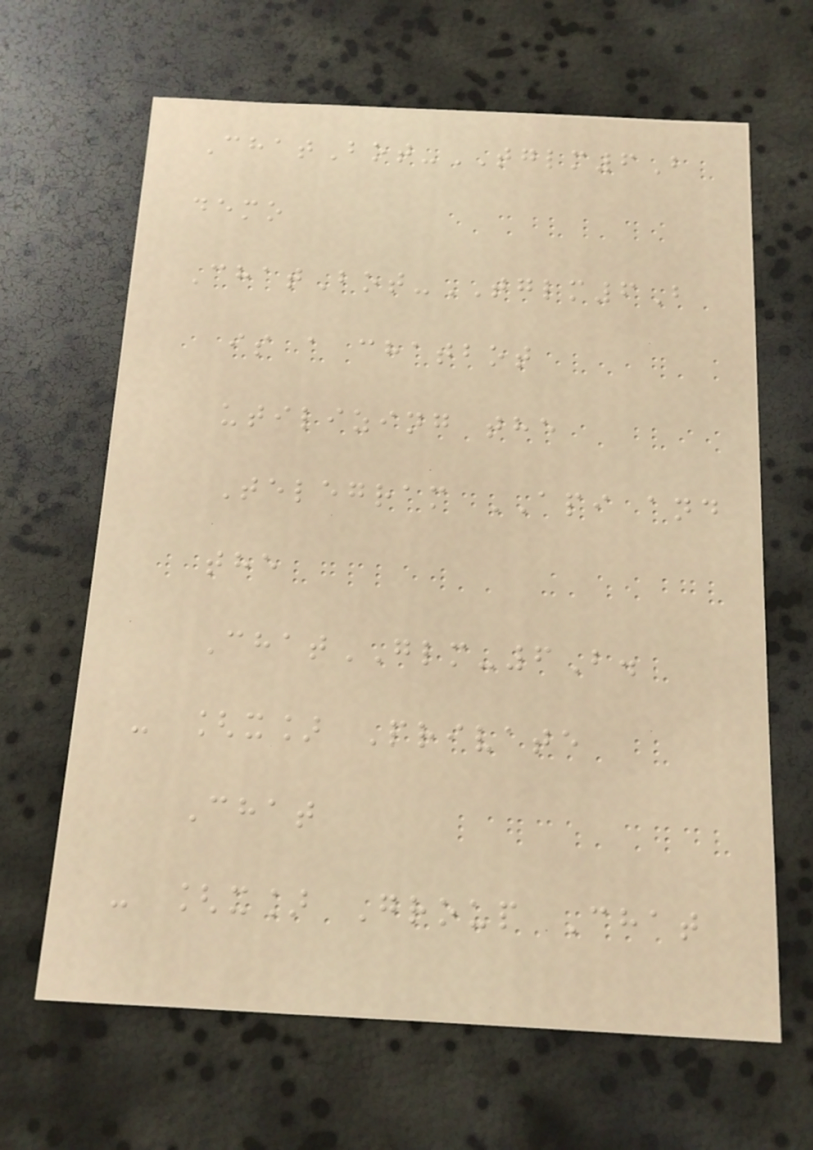ChatBot-TGLM6B
demo
ChatBot-TGLM6B
is a chatbot
utilizing the
Telegram API and
the
ChatGLM-6B.
- [x] Private
Chat
- [x] Group Chat
